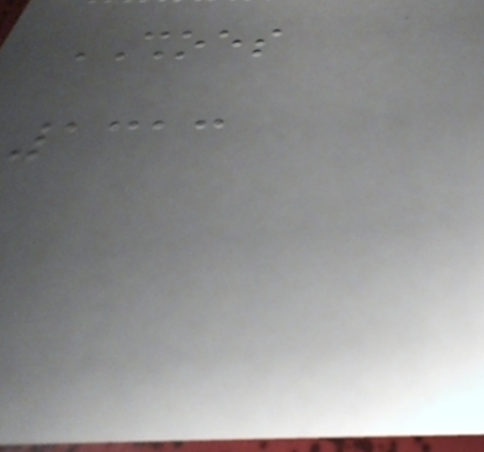SHOES
1313
